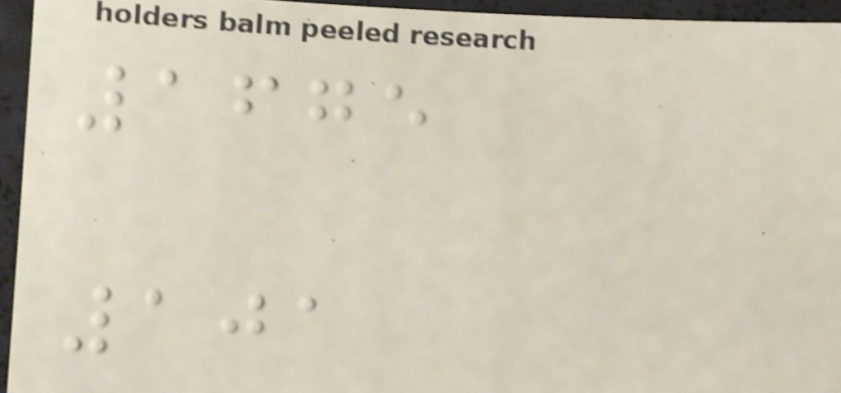1675
101
